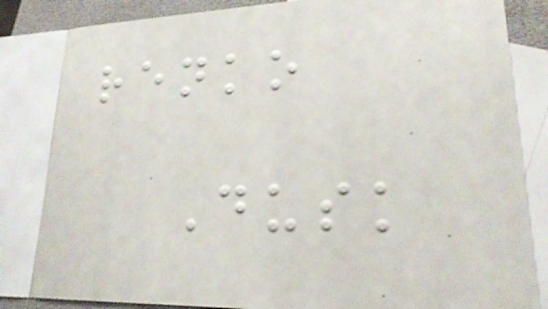renko
Dusk
